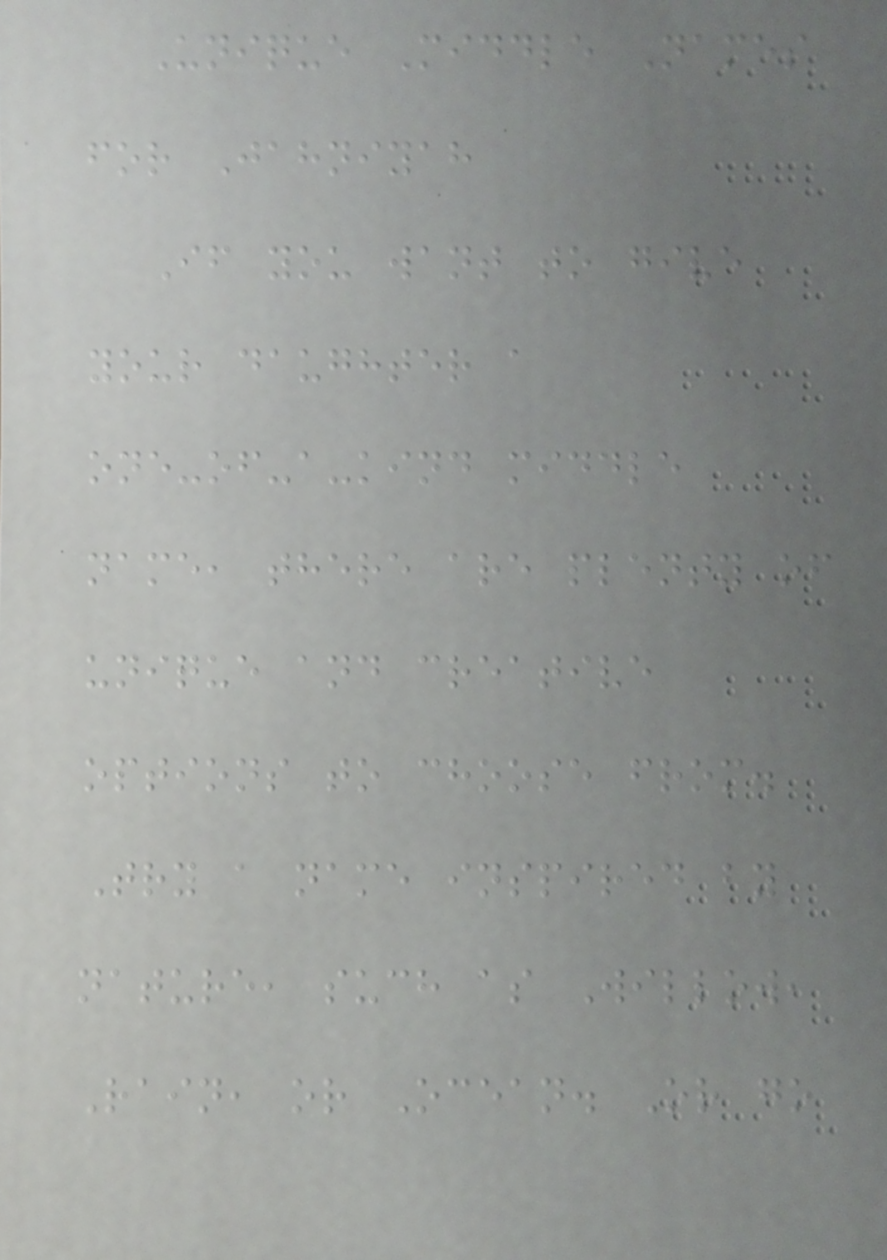Unique Middle Names
for Jahniyah
If you want to give
your daughter a
one-of-a-kind middle
name, there are plenty of
unique and creative
options to choose from.
Try a name inspired by
nature, such as Willow,
Rain, or Ocean. Or go
